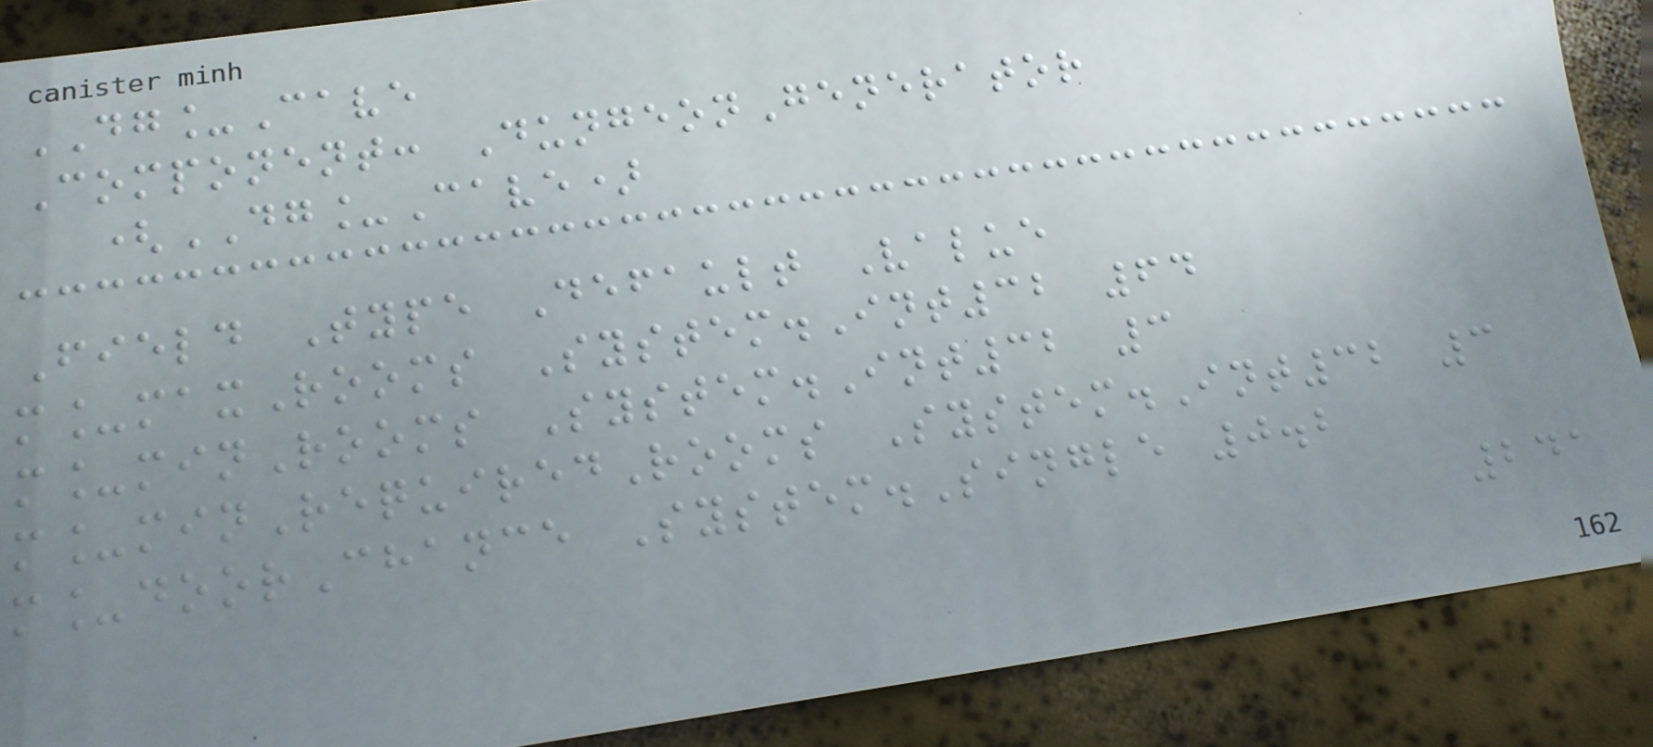DG_Cave
Component: DungeonGenerator
(DG_Cave)
Field Type Default Value
m_maxRooms System.Int32 64
m_minRooms System.Int32 3
m_minRequiredRooms System.Int32 3
m_doorChance System.Single 0.2
241
